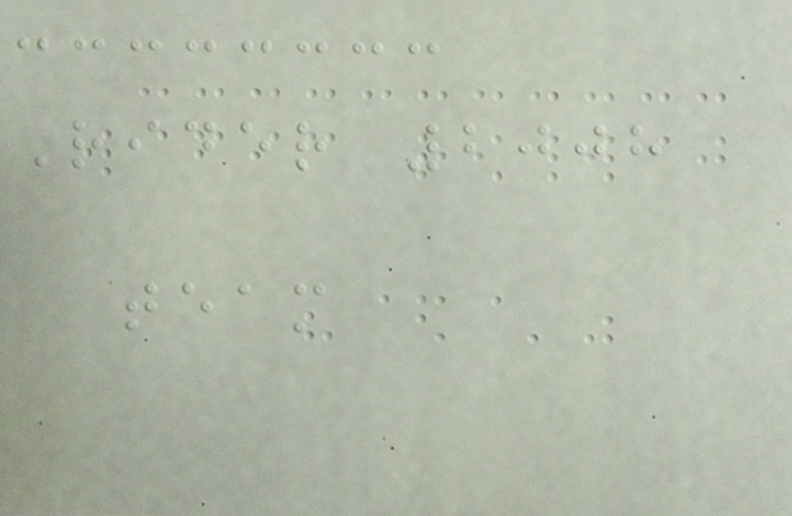Rider 2008
team
